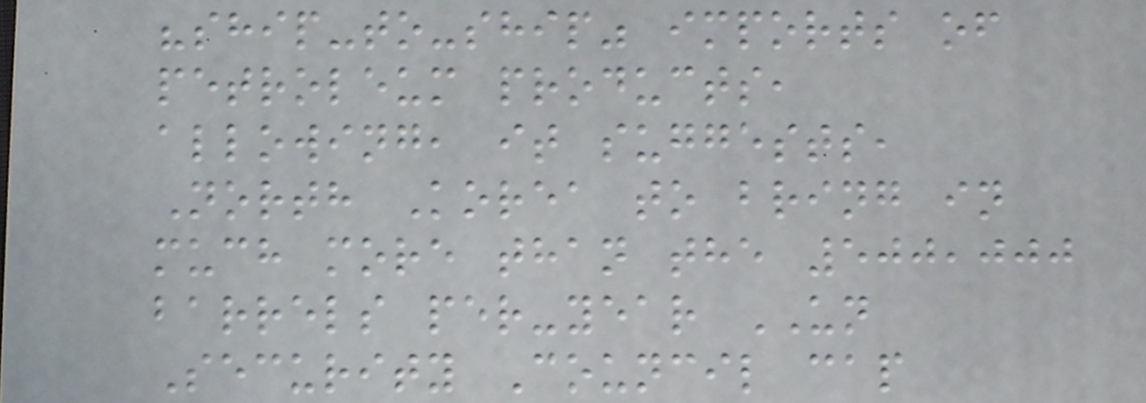"ship-to-ship" imports of
petroleum products,
allowing, it suggests,
North Korea to bring in
much more than the 500,000
barrels per-year UN
Security Council cap
